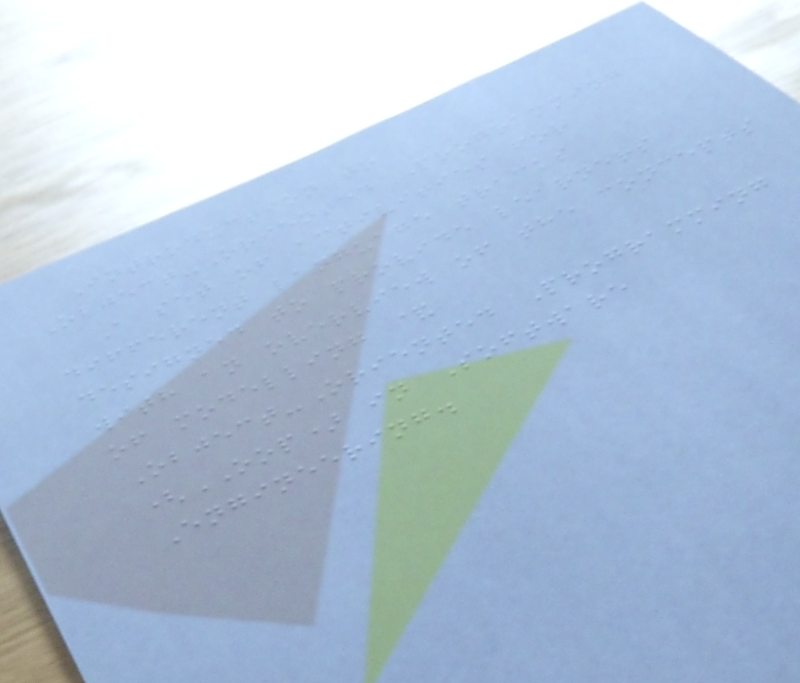Introduction to
Object-Oriented Programming
A set of activities for
different language tracks
designed to provide learners
with an overview of the concepts
of modelling &
Object-Oriented Programming
(OOP) in Software
Engineering.
